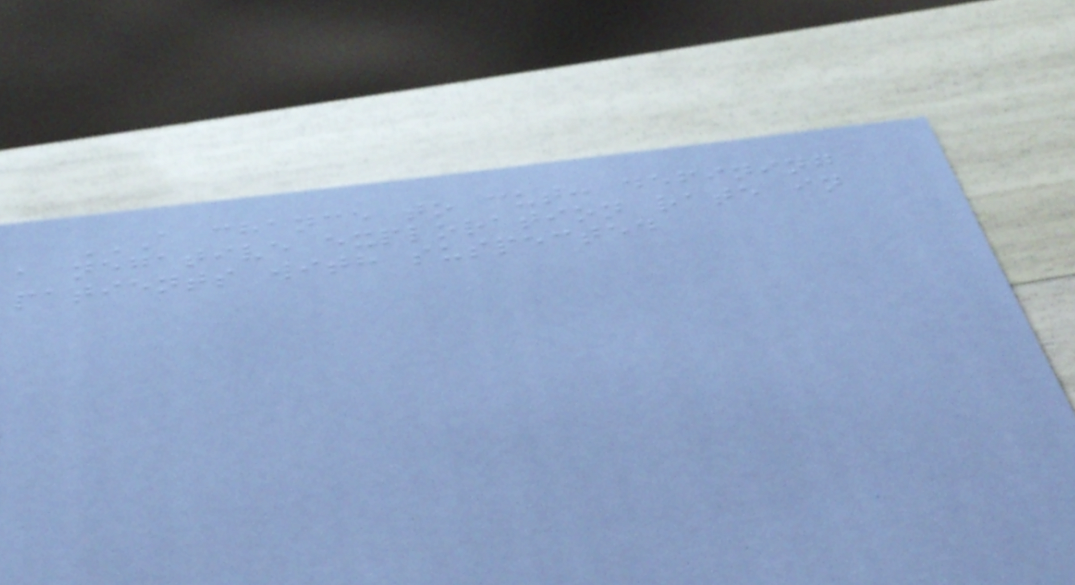A CHANCE TO CUT: DEFINING
A NEGATIVE EXPLORATION RATE IN
PATIENTS WITH SUSPECTED
